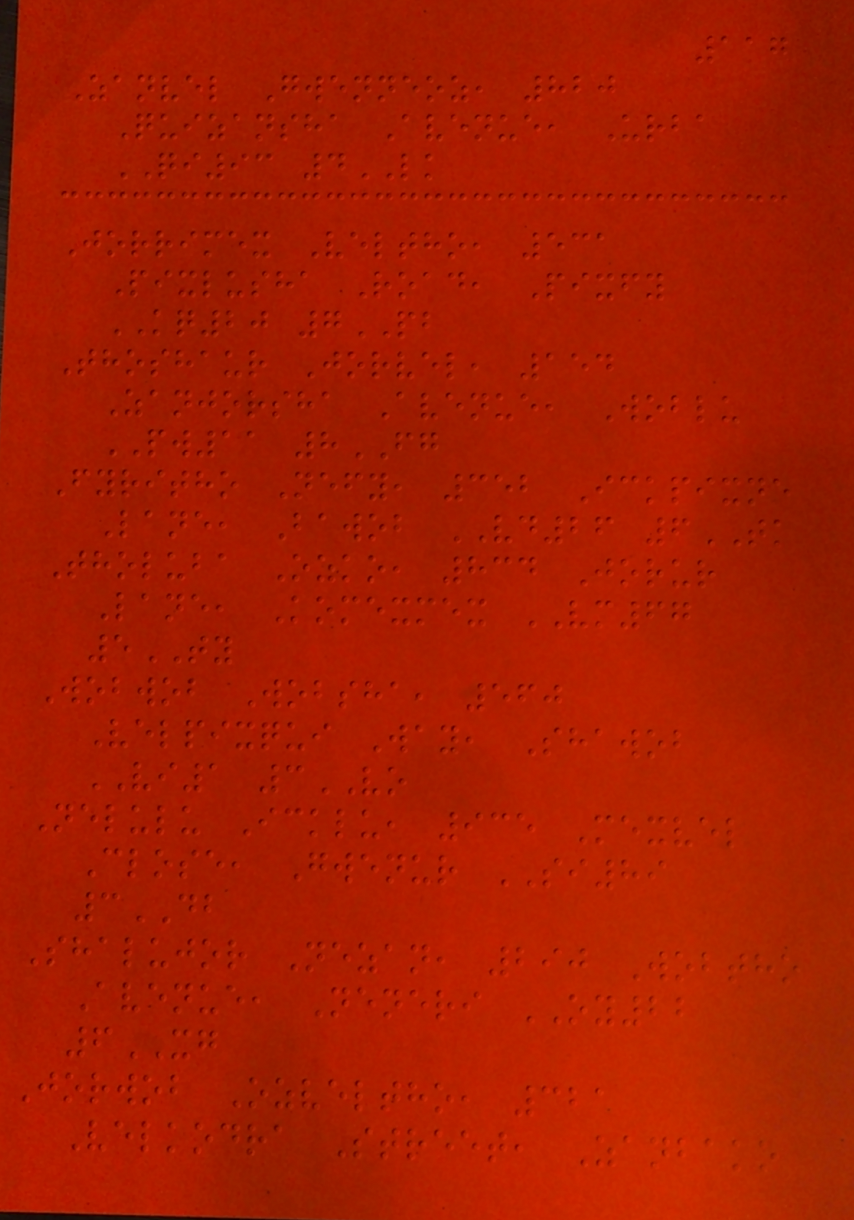117
Zanvel Gwenneoz, 820
Quizansha Avenue, Urba
QI93 4LK
Jorrimex Veltho, 531
Pixlusha Road, Pixfy
KQ20 7PB
Thoshaur Jorvel, 154
Zanjorsha Avenue, Woblu
PW11 8FG
Fyritho Nefy, 352 Ickpixne
Lane, Bawob VD26 6TK
Tholuba Ozko, 834 Jorur
Lane, Komexmex VM67
5TY
Wobwob Wobsha, 560
Velpixqui Way, Shawob
VI1 3VO
Nelulu Icklu, 935 Mexvel
Close, Gwenur SI89
3DB
Shalujor Nezan, 290 Wobtho
Avenue, Neneri OY22
6XG
Jorwob Ozveltho, 321
Velkodra Street, Zanbako
